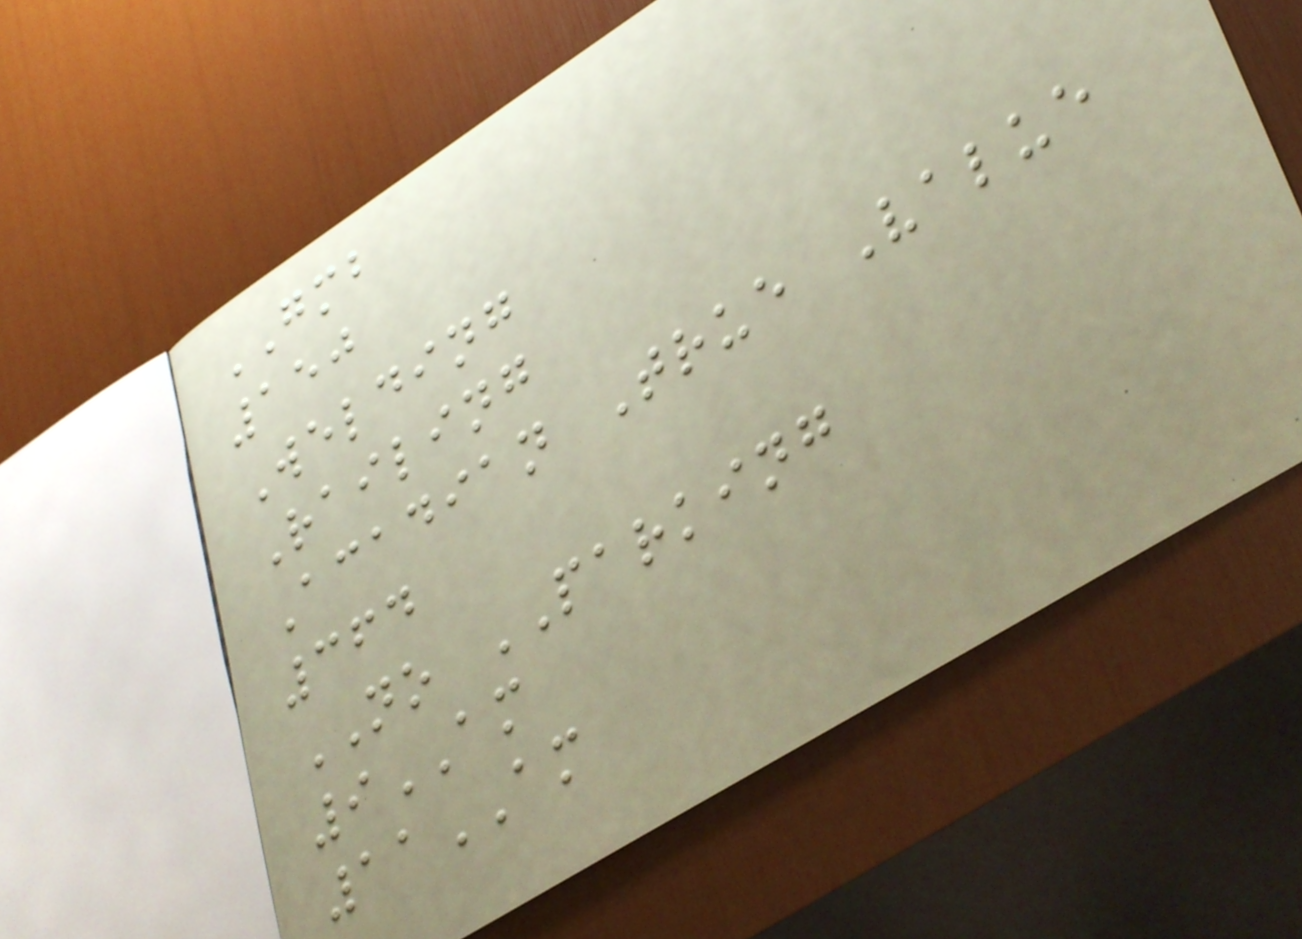GMB
150
Welding
Railing
Acadian True Value
364
NO PARKING
9AM
11AM
